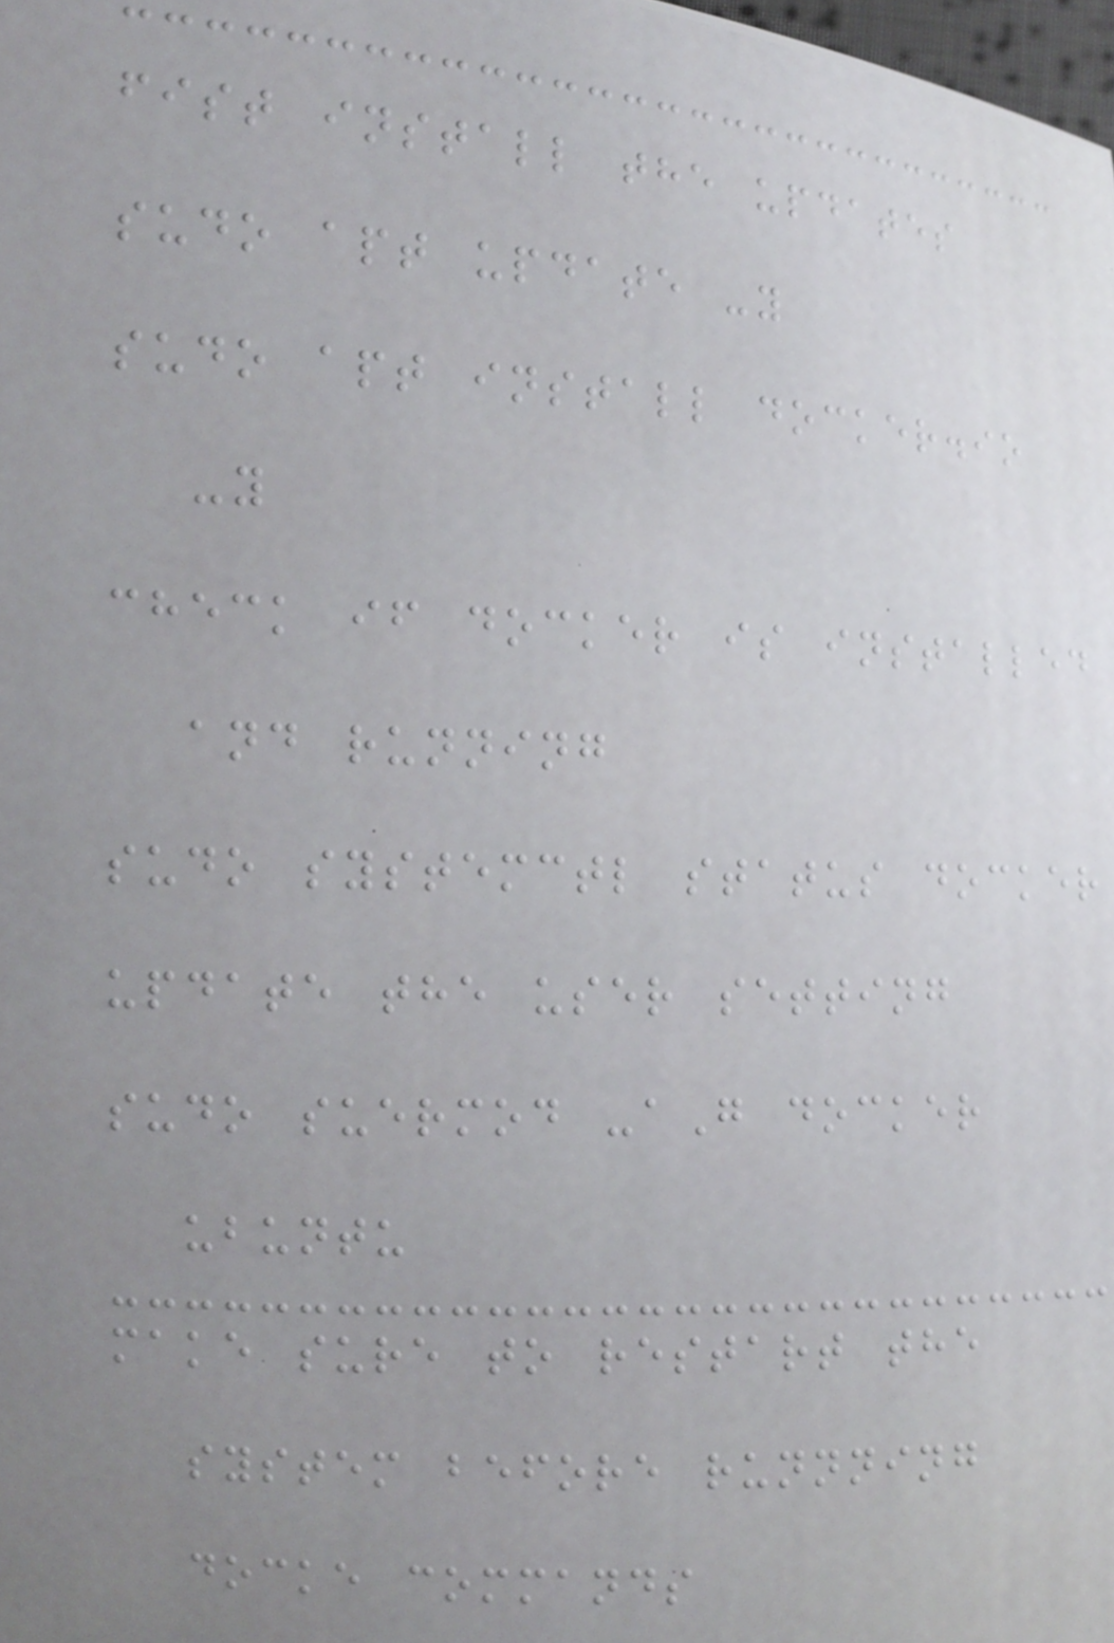fist install the updates
sudo apt update -y
sudo apt install docker.io
-y
check if docker is installed
and running
sudo systemctl status docker
update the user setting
sudo suermod -aG docker
ubuntu
make sure to restart the
system before runnning
docke commands
